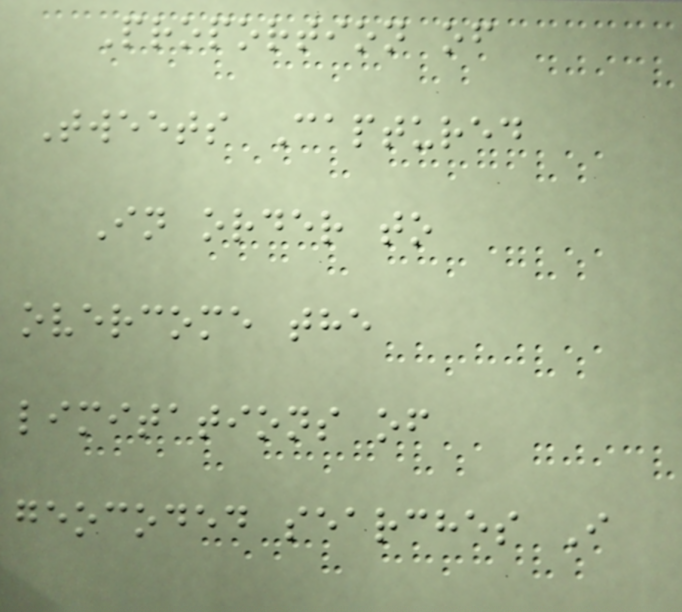Proportion of
Tweets Captured
In order to
overcome the
limitations of
geocoded searches I
